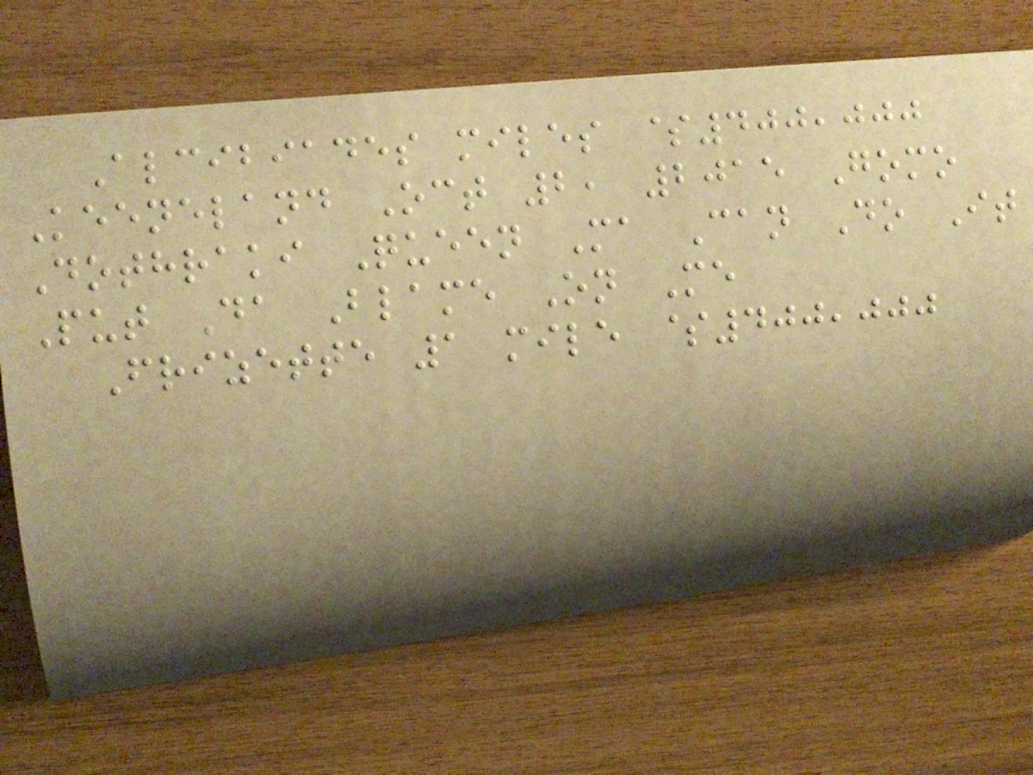Alcibiades miles $400,000
Keeneland Oct 2, 2015 Gomo
Dothraki Queen Ma Can Do It
Put Da Blame On Me
Frizette 1 mile $400,000
